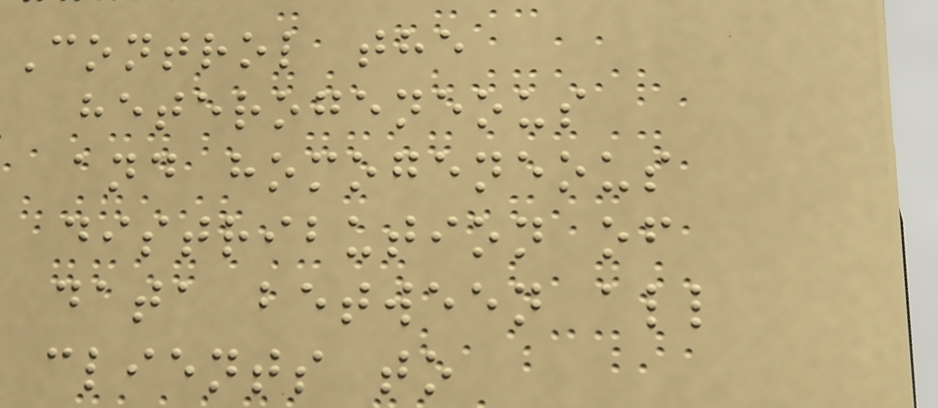Control the
heterogeneous
and homogeneous
distribution of
data between all
clients to
